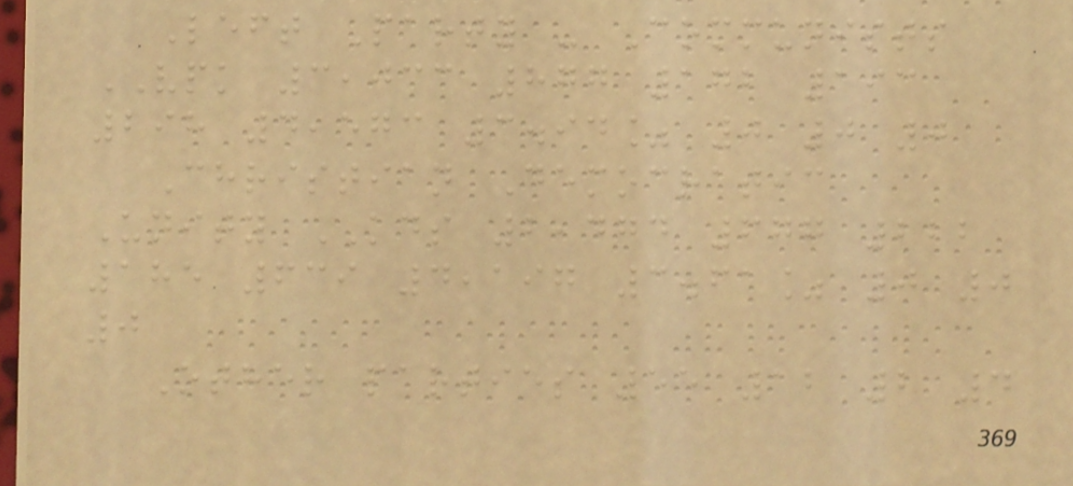Left Party - Communists
VPK 3,033 877 172 193
298 4,573 3.94% 0 0 0
Christian Democratic
Unity KDS 2,474 677 222
185 639 4,197 3.61% 0 0
0
Other parties 55 12 2 4
